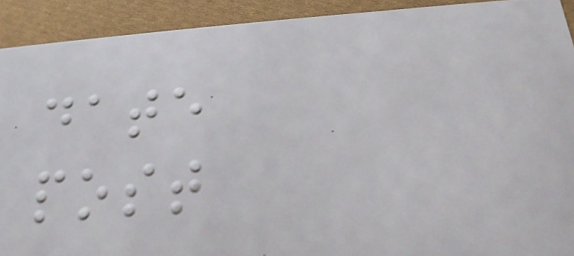date
post
